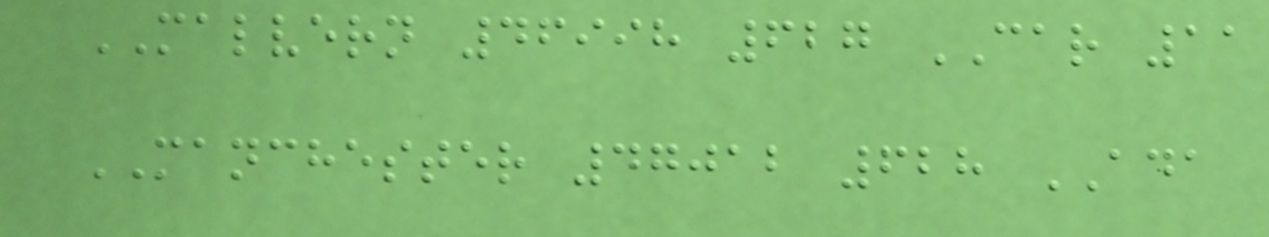MALVERN 46998 627 CAR 11
MANCHESTER 47012 628 ADA
